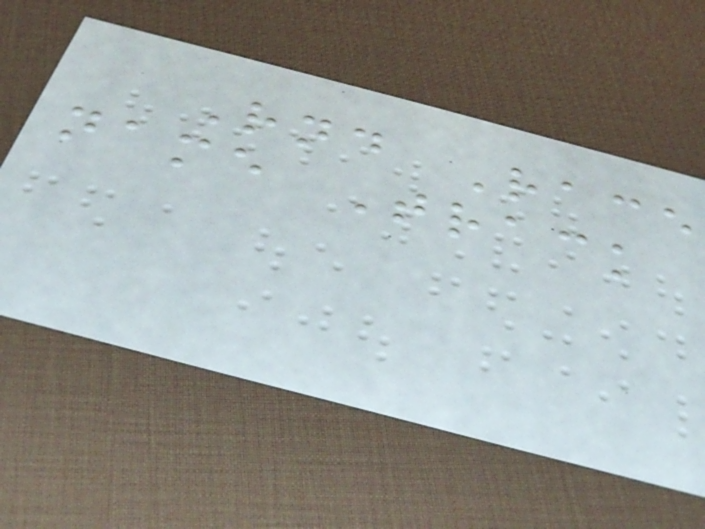Rnd Race
name Track
